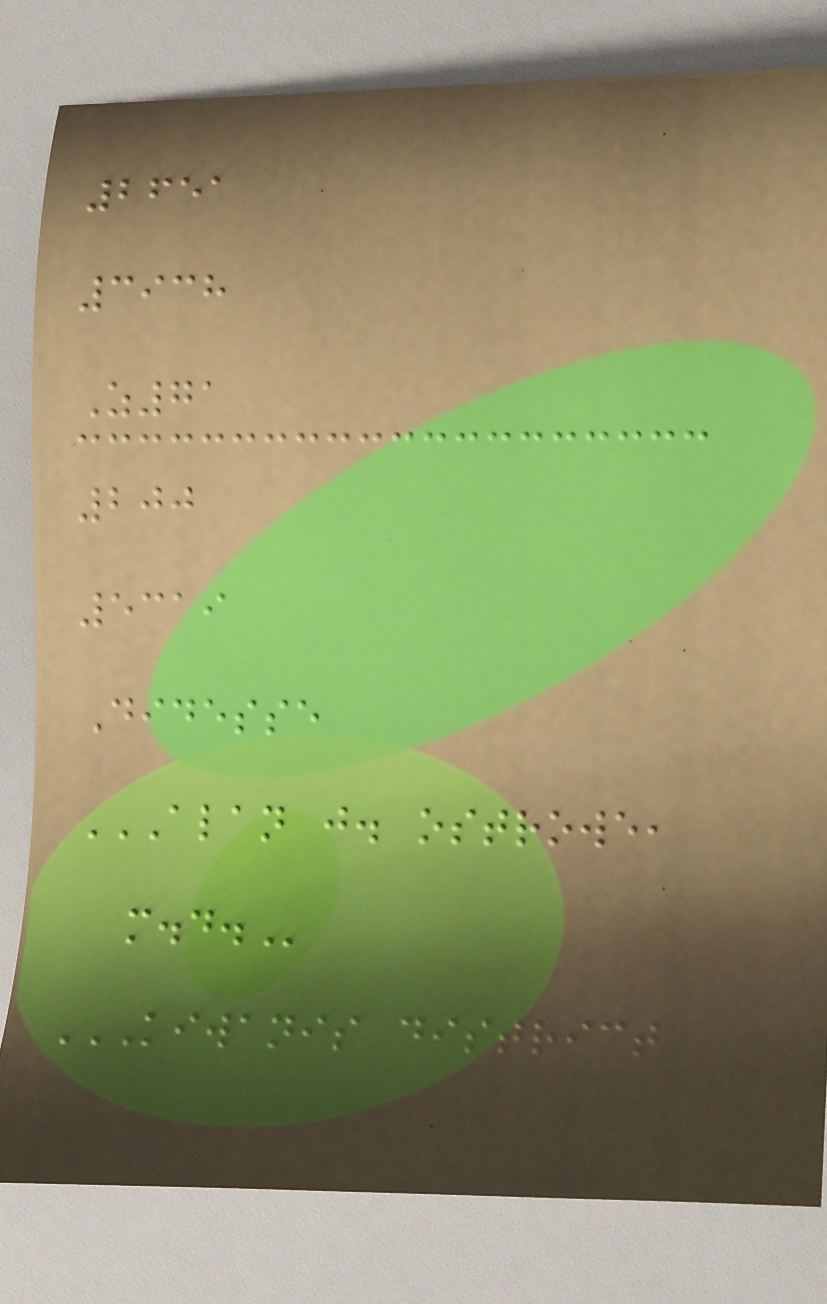2651
3938
Z71
200
5319
Didesse
ALAN J. OSTROWE,
M.D.
KIWANIS DISTRICT
